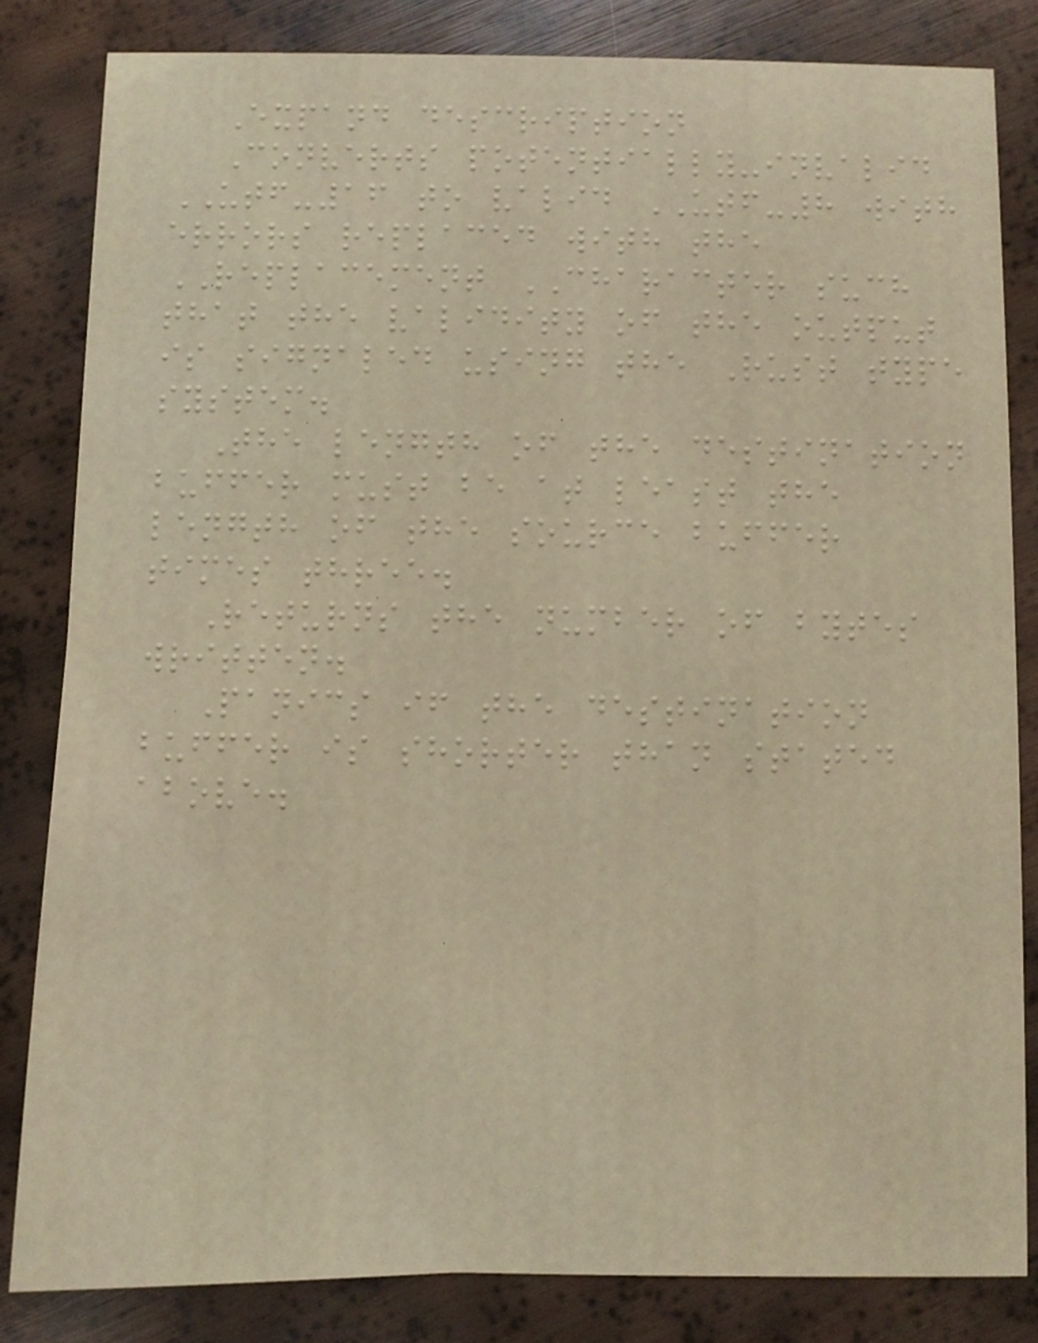Expand description
Converts potentially-invalid
UTF-16 to valid UTF-8 with
errors replaced with the
REPLACEMENT CHARACTER such
that the validity of the output
is signaled using the Rust type
system.
The length of the destination
buffer must be at least the
length of the source buffer
times three.
Returns the number of bytes
written.
Panics if the destination
buffer is shorter than stated
above.
